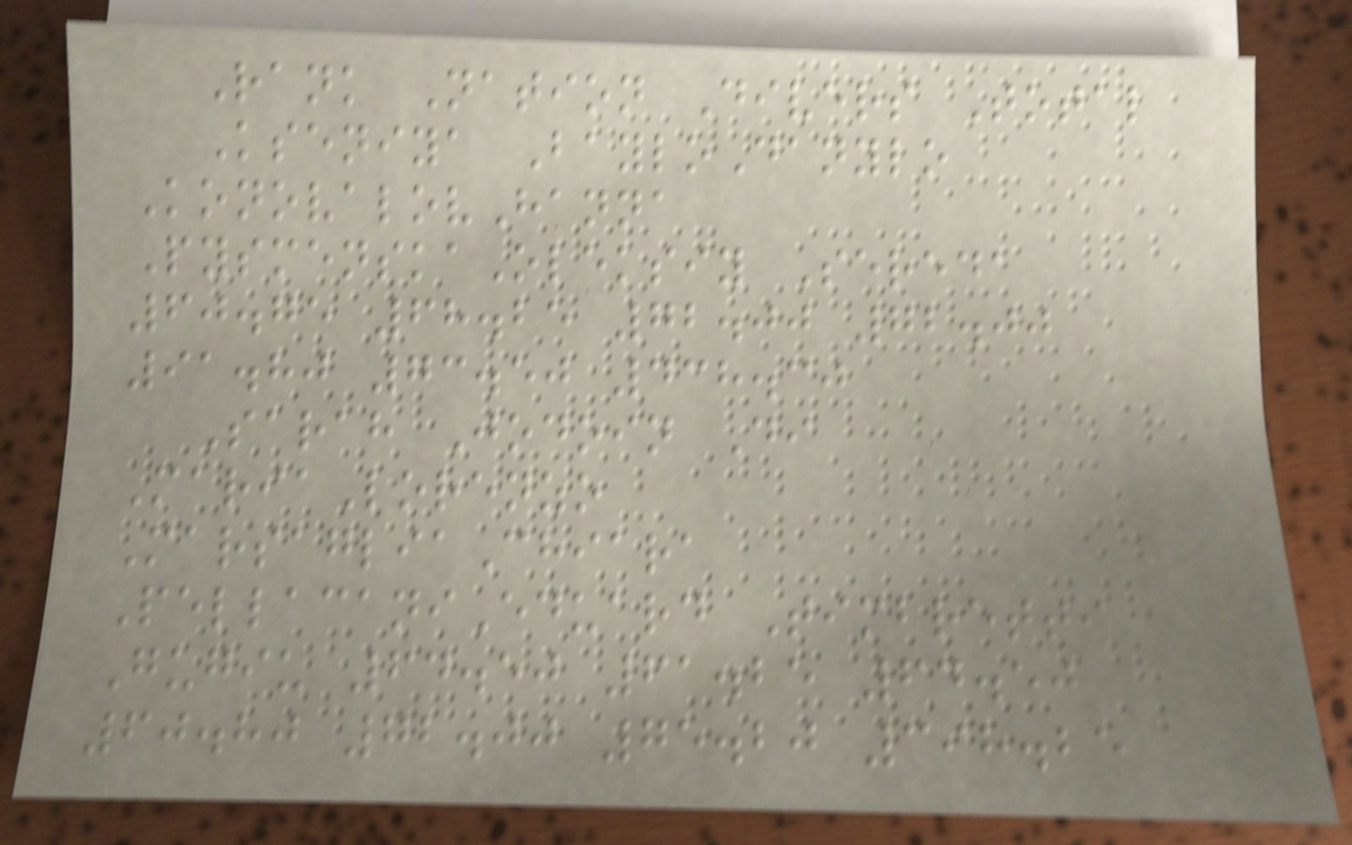Rank Nation Divers Total
Kseniya BayloDanylo
KonovalovHanna
PysmenskaOleksiy Sereda
60.75 68.25 72.00 72.00
91.80 73.50 438.30
Sarah Jodoin Di
MariaLorenzo
MarsagliaChiara
PellacaniEduard Timbretti
Gugiu 64.50 61.25 64.50
60.80 72.00 75.20 398.25
